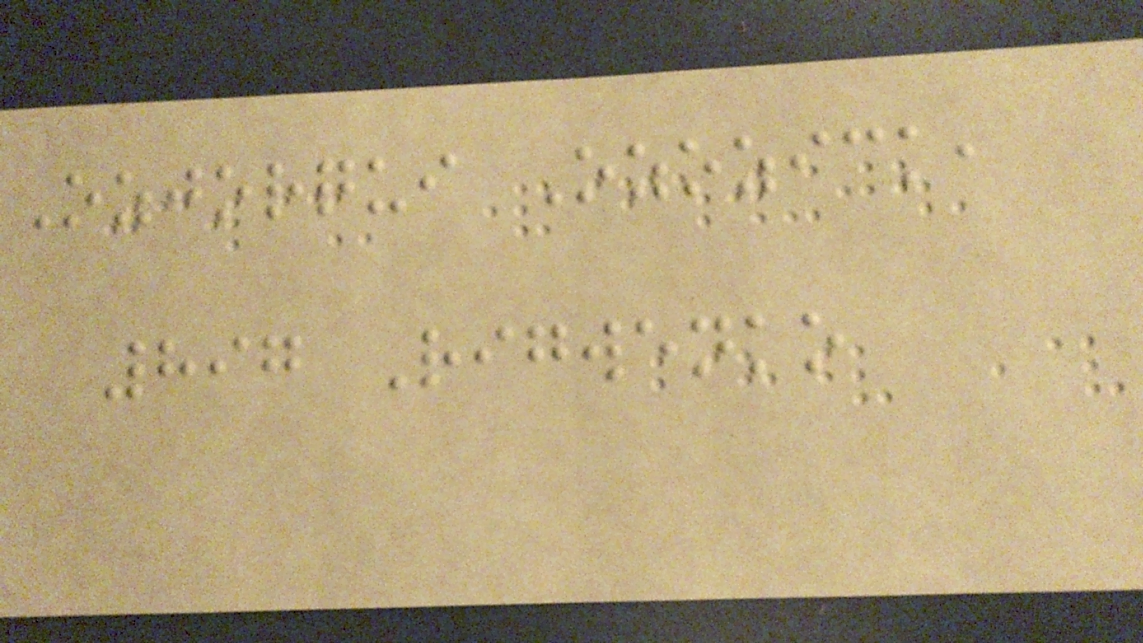Ozjorqui Ozozick,
897 Rigwenko
